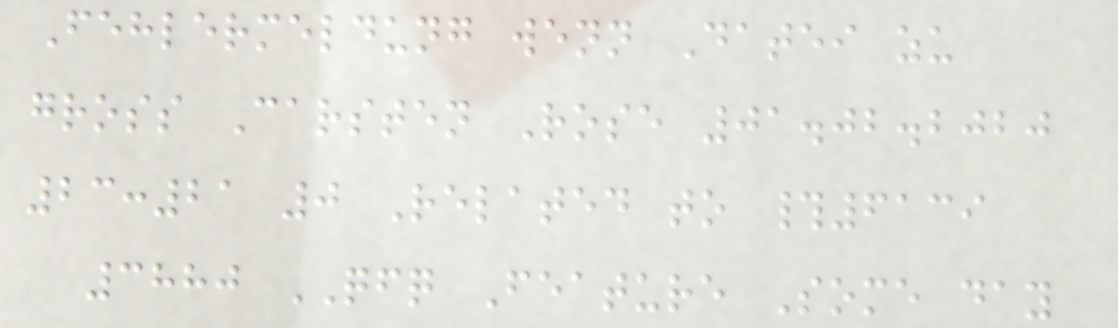Fehlermeldung wenn Datei zu
gross Carsten Rose 01.02.2020
23:21 0 Related to #6139
3880 QFQ Feature Some day
